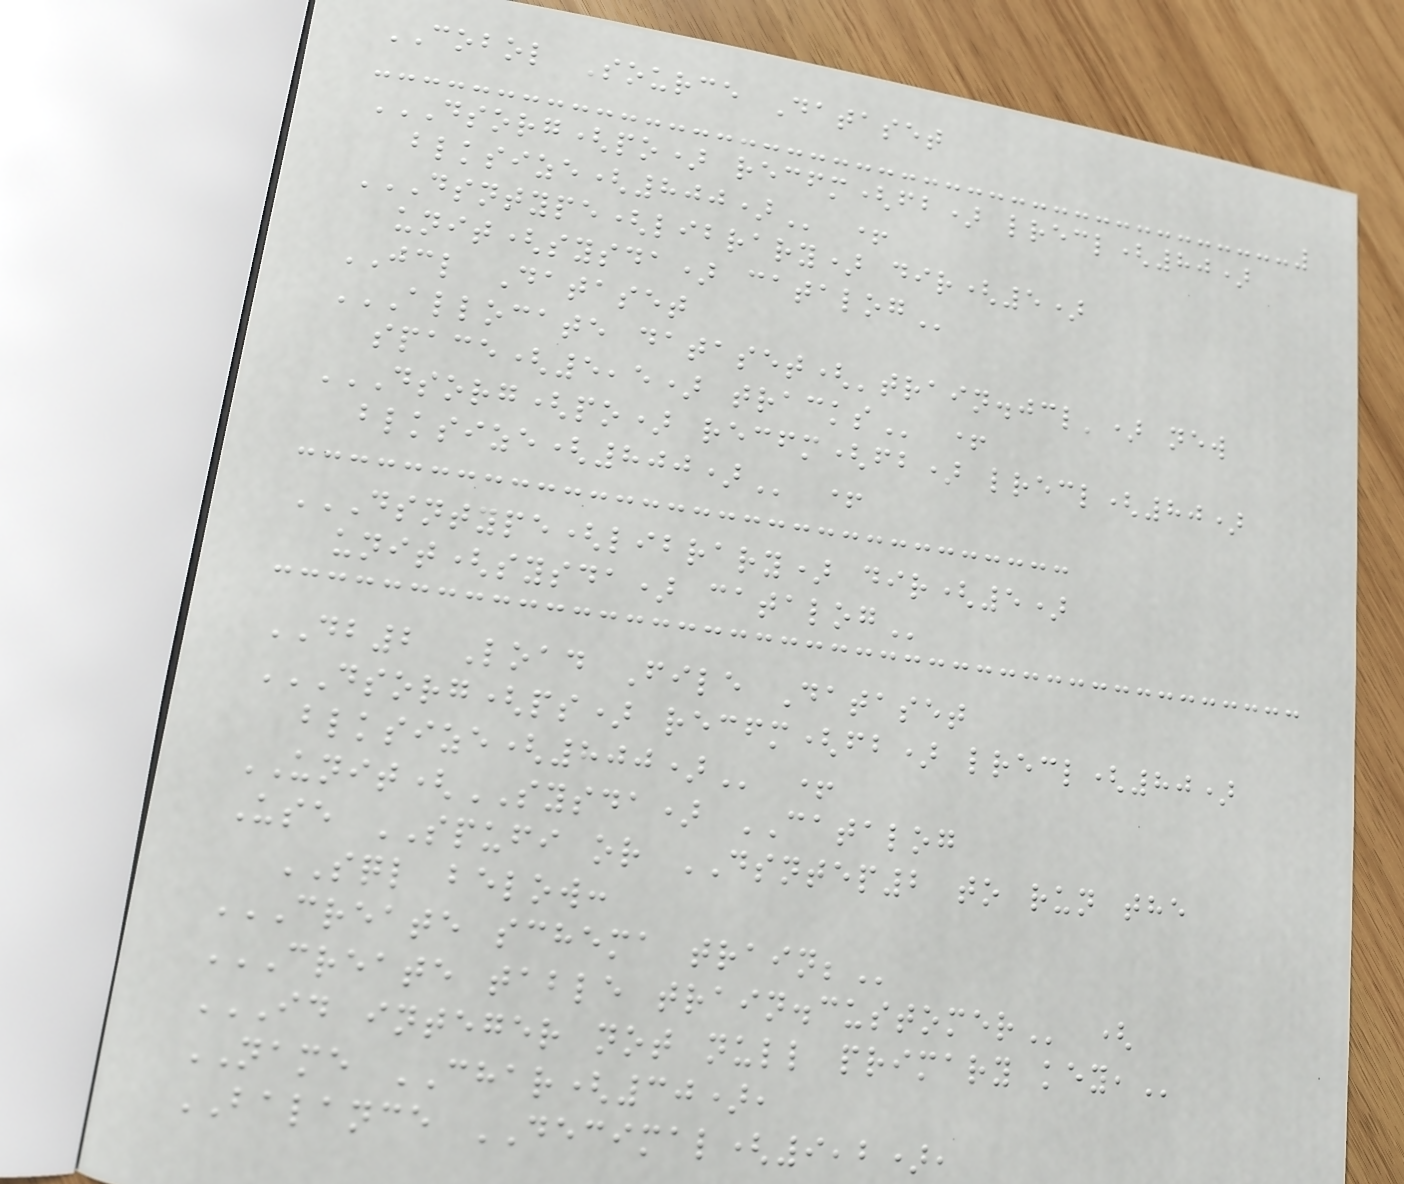COBOL Source Dataset
DSORG(PO) RECFM(FB) LRECL(80)
BLKSIZE(800) +
DSNTYPE(LIBRARY) DIR(5)
UNIT(SYSDA) CATALOG
JCL Dataset
ALLOCATE DATASET('TRAIN.JCL') NEW
SPACE(5,5) TRACKS +
DSORG(PO) RECFM(FB) LRECL(80)
BLKSIZE(800) +
DSNTYPE(LIBRARY) DIR(5)
UNIT(SYSDA) CATALOG
DB2 Load File Dataset
DSORG(PS) RECFM(FB) LRECL(80)
BLKSIZE(800) +
UNIT(SYSDA) CATALOG
Use SPUFI or DSNTEP2 to run the
SQL below:
CREATE SCHEMA TRAIN;
CREATE TABLE TRAIN.CUSTOMER (
ID INTEGER NOT NULL PRIMARY KEY,
NAME CHAR(30),
BALANCE DECIMAL(9,2),
